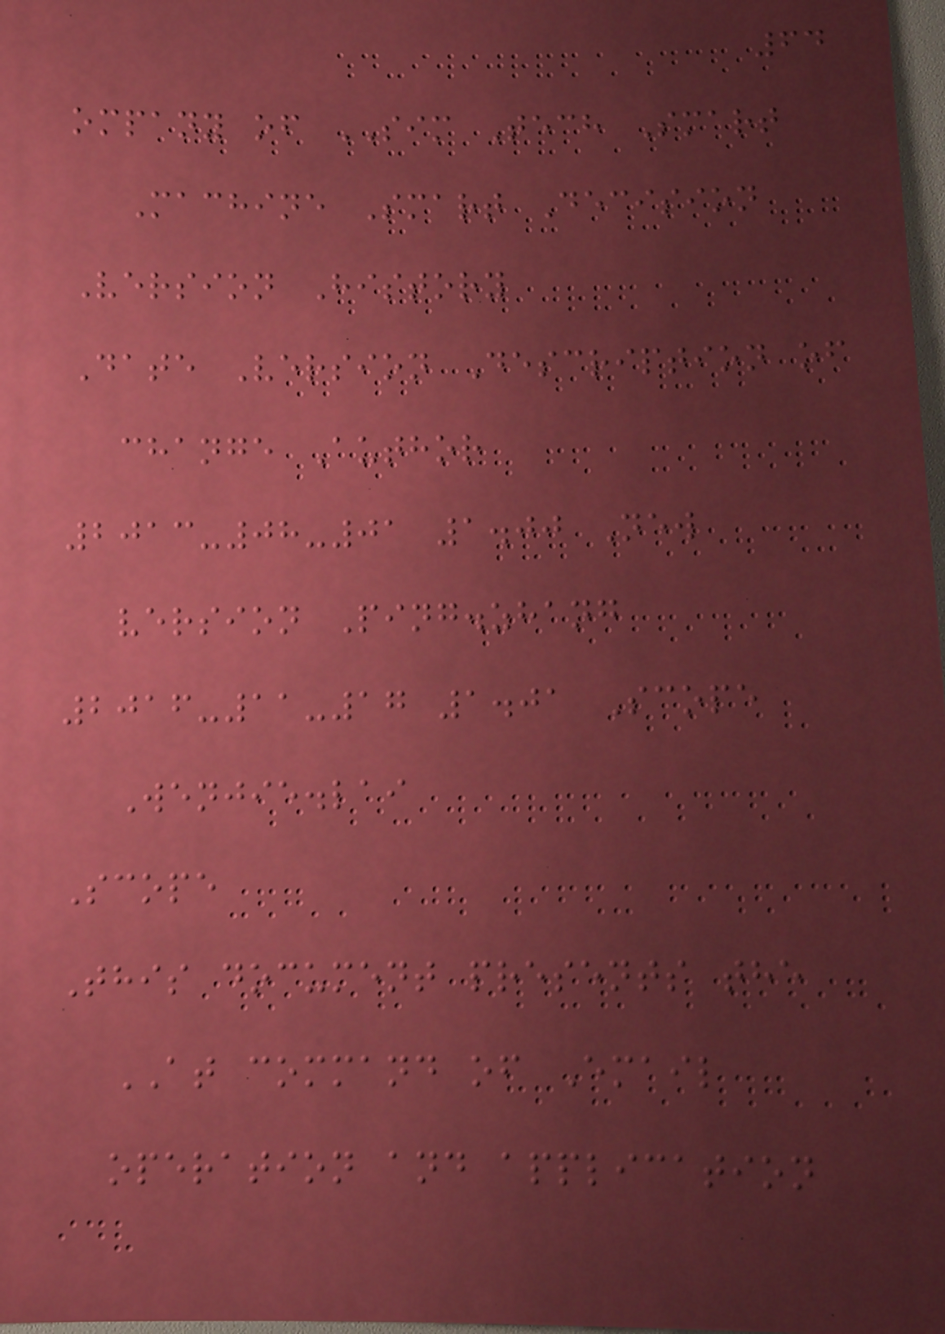64
ompany of SIM Tech Smart
Machine Smart Decision
Version History
Date Version Description of
change Author
2013-08-01 1.00 New
version Ping.zhang
2016-11-17 1.01 Scope
Wenjie.lai
Scope
This document presents the
AT command of Email
operation and application
